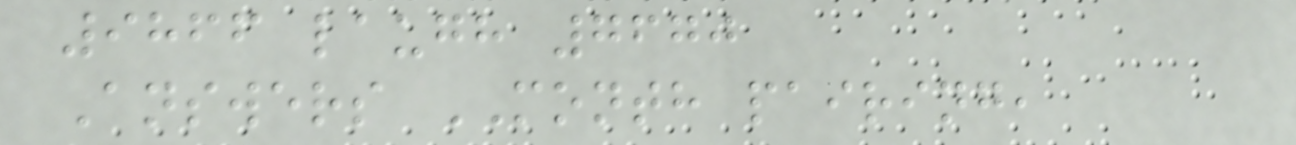9866 laugh 7670
Answers MONTH pairing,
